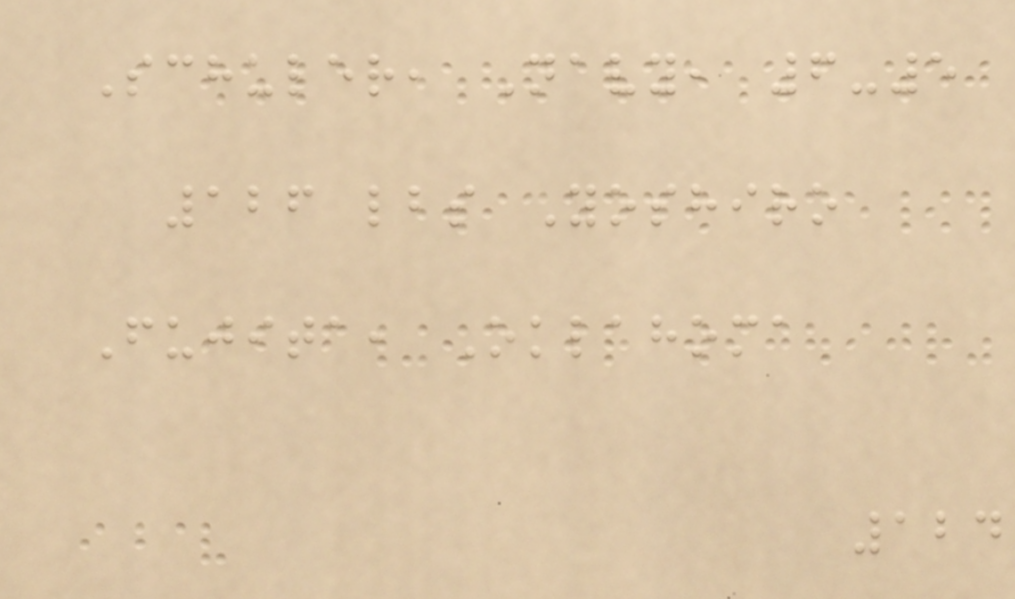Schuler, Navy, 6-5
126 lbs Yoshiro
Fujita, Oklahoma
124
